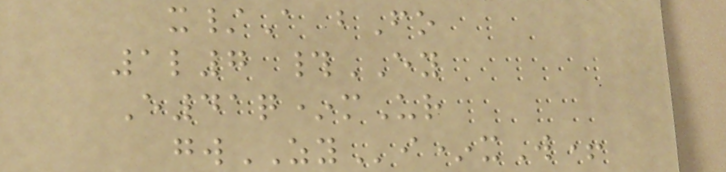x/A bFo
1l7 #EY
E41q*mUr
gwZYi*xW+
